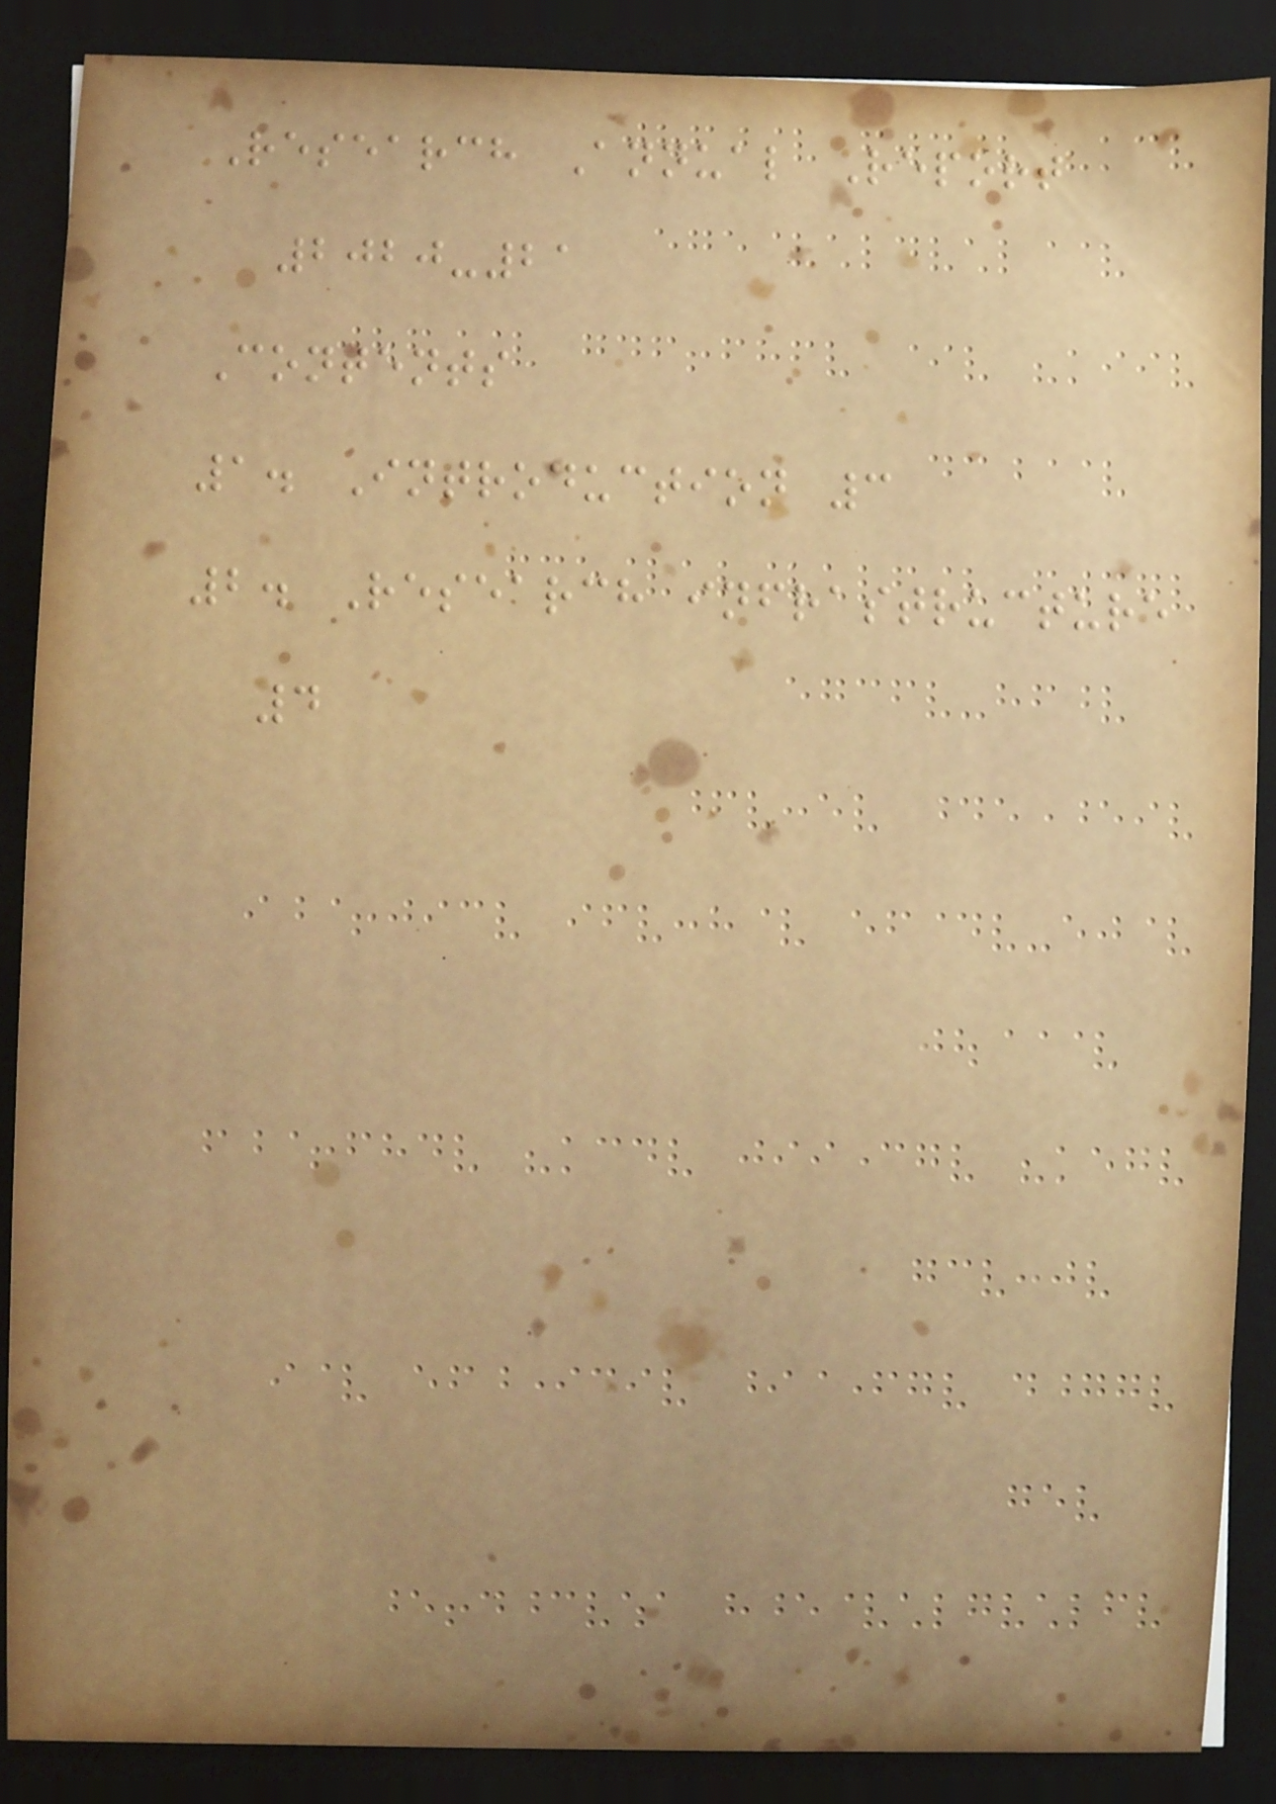Research Annual Report
2020-21
Contents
1. Introduction 3
2. Research infrastructure
4
